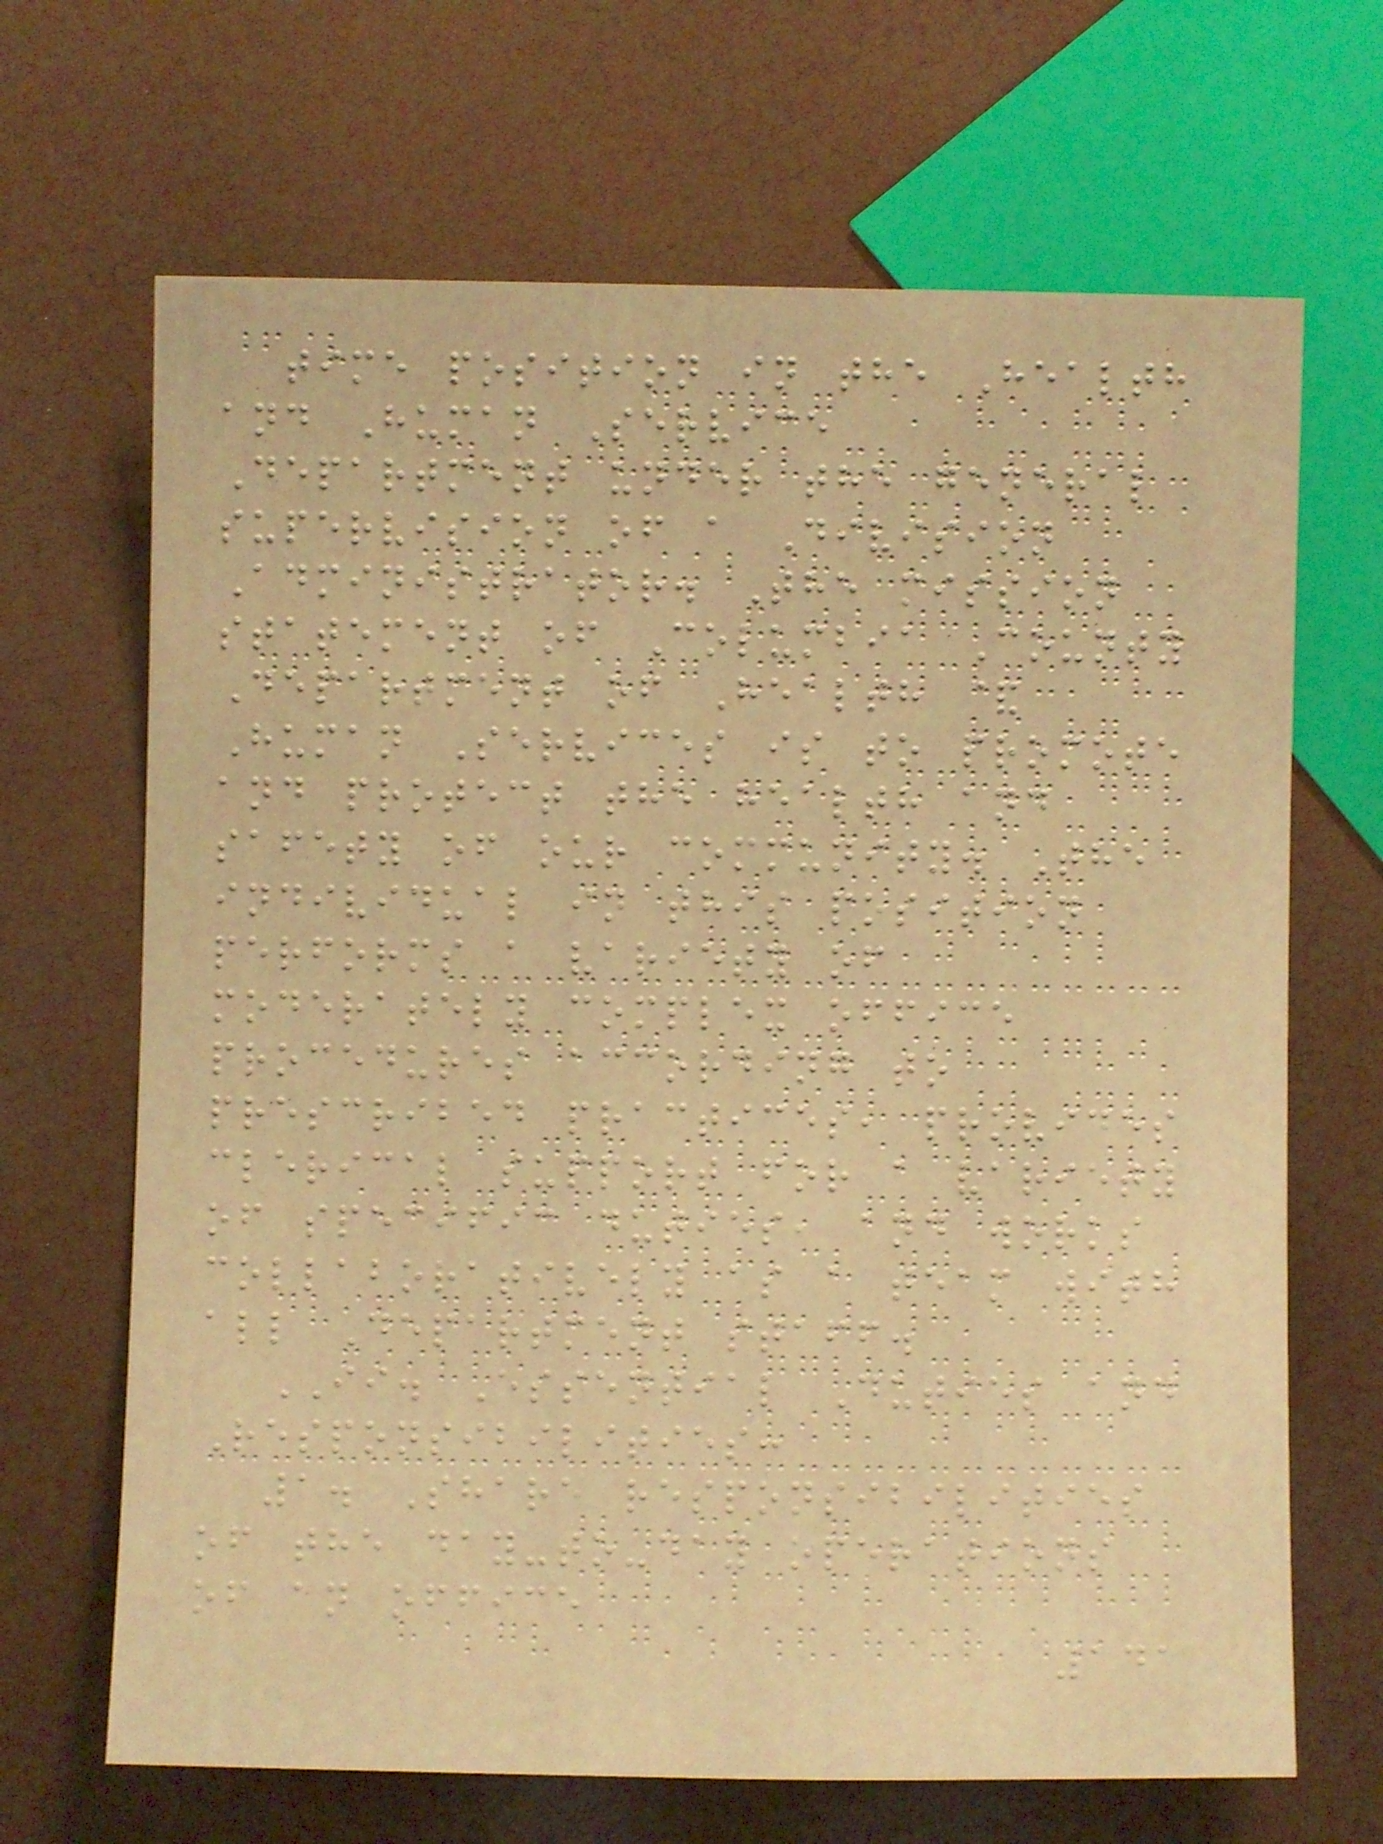time position in the Health
and Human Service
Department under the general
supervision of a Division
Administrator. The mission
statement of Columbia County
Department of Health &
Human Services is to promote
and protect the health and
safety of our community. The
individual in this position
performs a variety of
moderately complex office
procedures according to
prescribed practices, provides
clerical support for a variety
of specific duties, and works
collaboratively as a team with
all Department staff.
II. Essential Duties and
Responsibilities:
1. Share responsibilities
of the day-to-day operations
of an office
141
